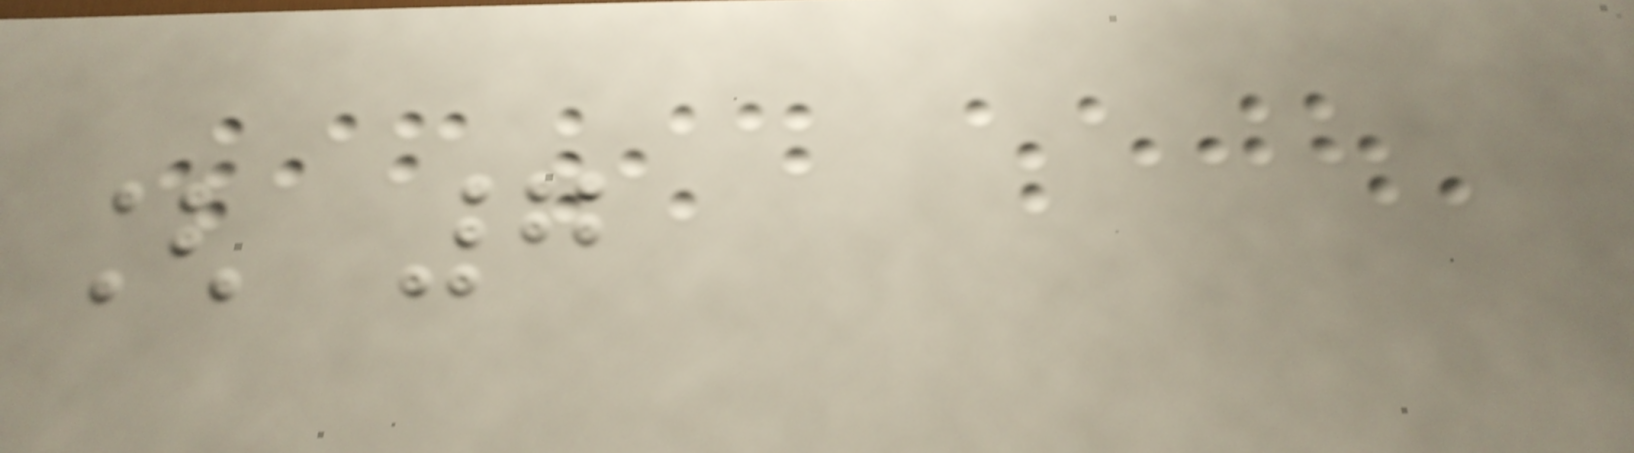[ 7
